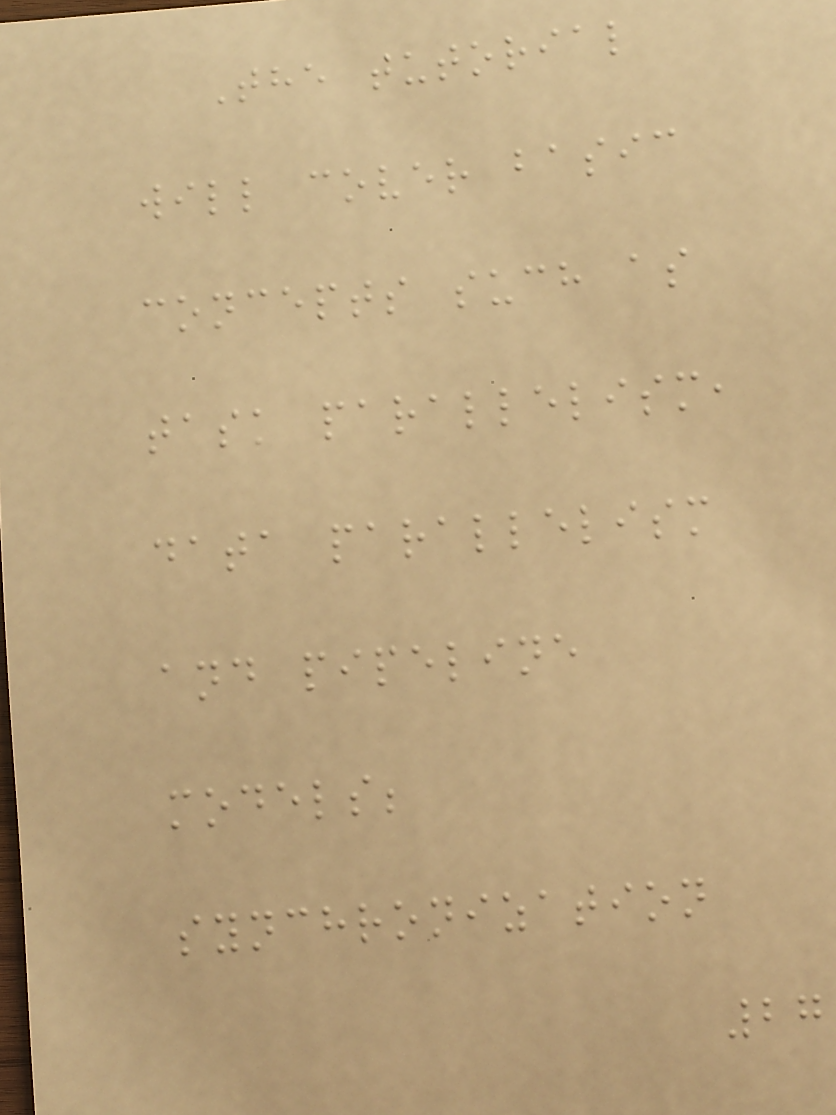The tutorial
will cover basic
concepts such as
task parallelism,
data parallelism
and pipeline
models;
synchronization
27
